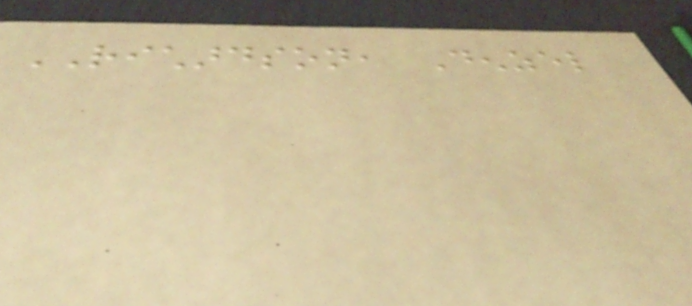RICHARDSON, Denzel
